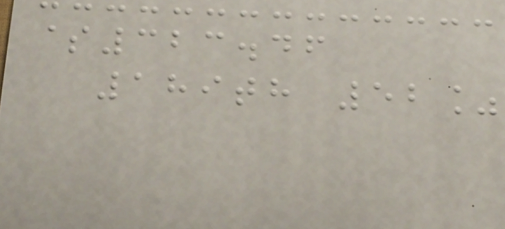$323.46
189th 52%
